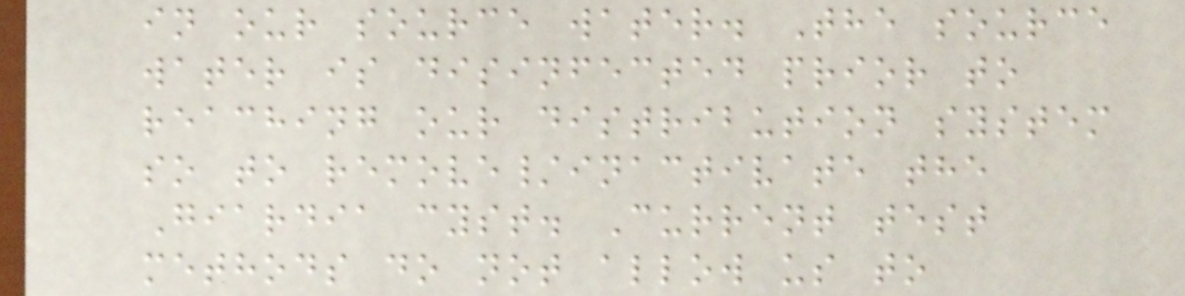in our source water. The source
water is disinfected prior to
reaching our distribution system
so to remove/inactivate the
Giardia cyst. Current test
methods do not allow us to
